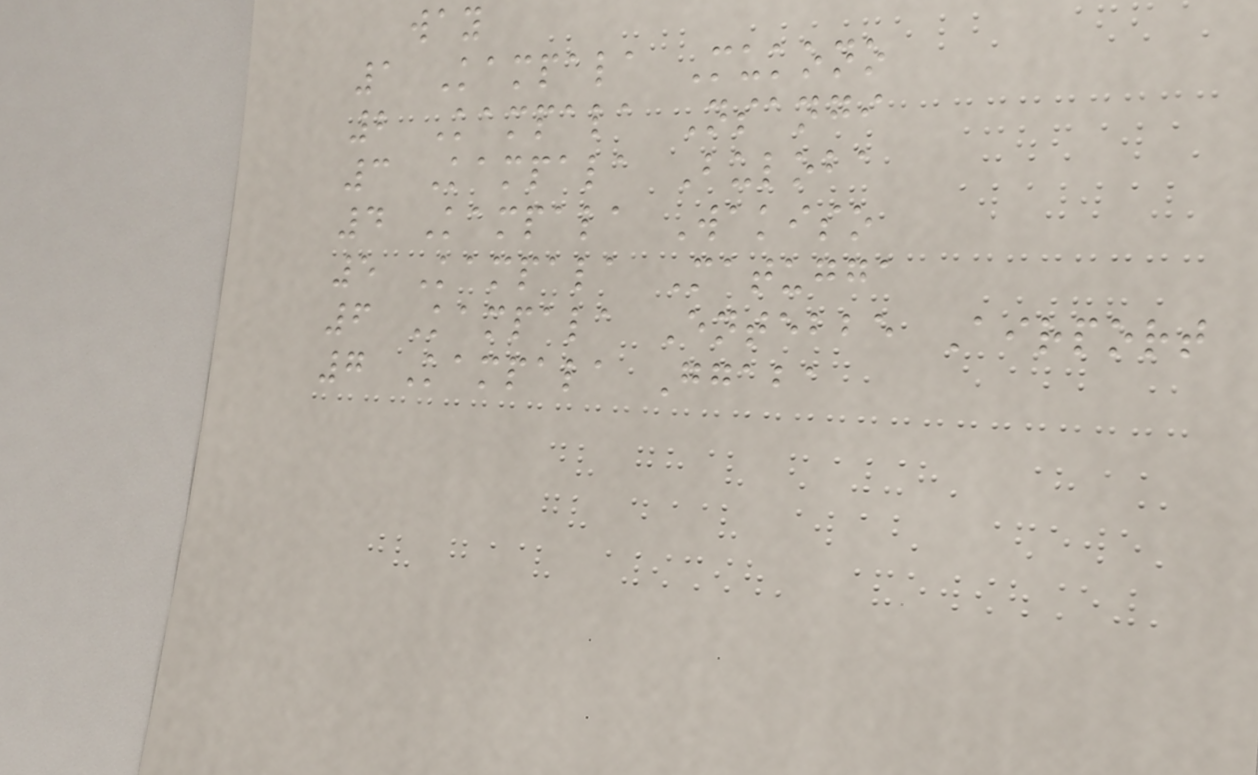way
1 Kampala Mukono
2 Kampala Nsangi
3 Kampala Buloba
4 Kampala Wakiso
5 Kampala Matugga
6 Kampala Entebbe Airport
7 Kampala Ggaba
